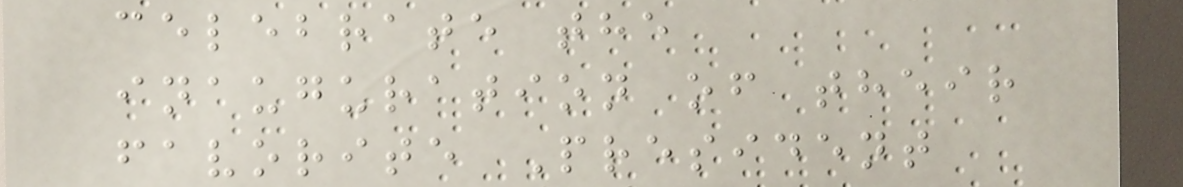celebrate the
inauguration of their
favorite President
